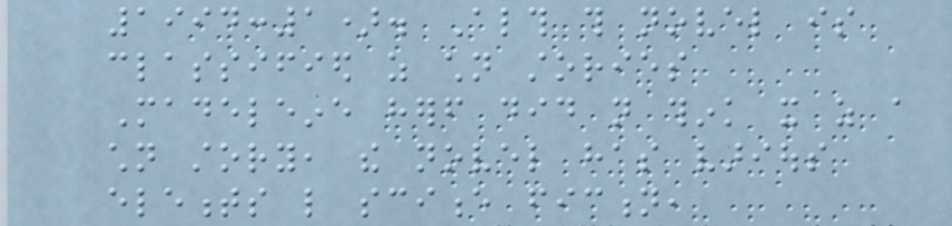1994:1). Although this novel is
classified as children stories
Madeleine herself did not think it as a
children story, the novel has various
elements like science fiction,
